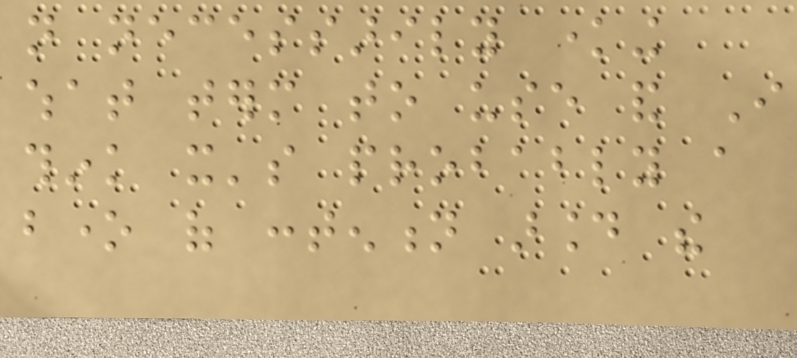not necessarily knowing
what term to use and I
think it's probably a
bone of contention around the
